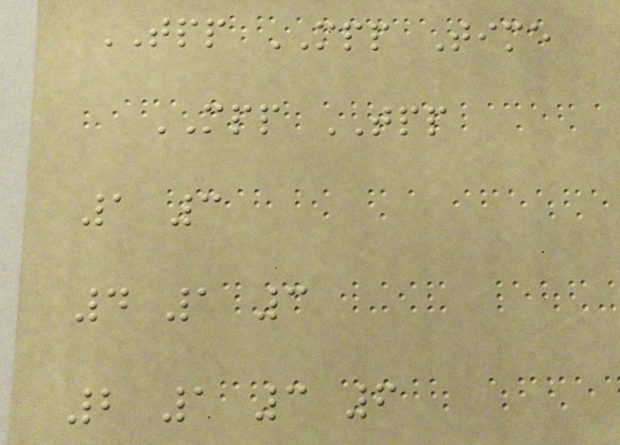TPP MPP Time
MPP TPP
1 3
4 1 3
2 1 3 6
